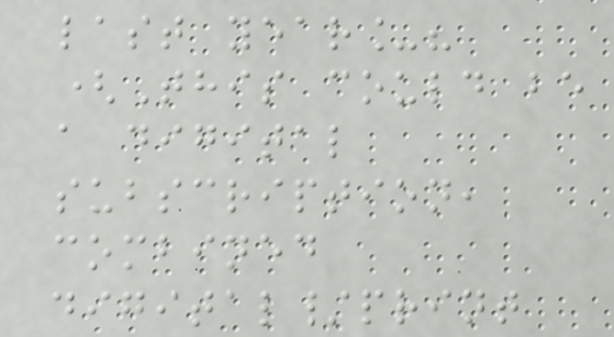last year_?
(This could be
a digital
subscription,
combined
digital/print
